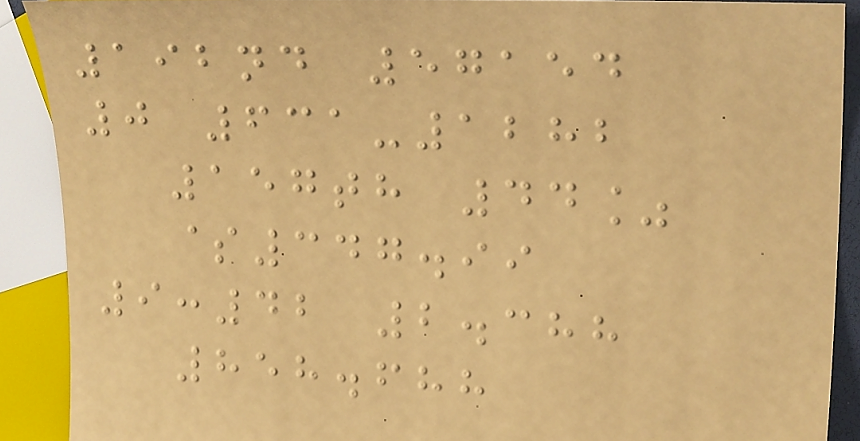192nd 57154
0 631-1282
157th 44%
$347.99
9:42 2.388
858.688
